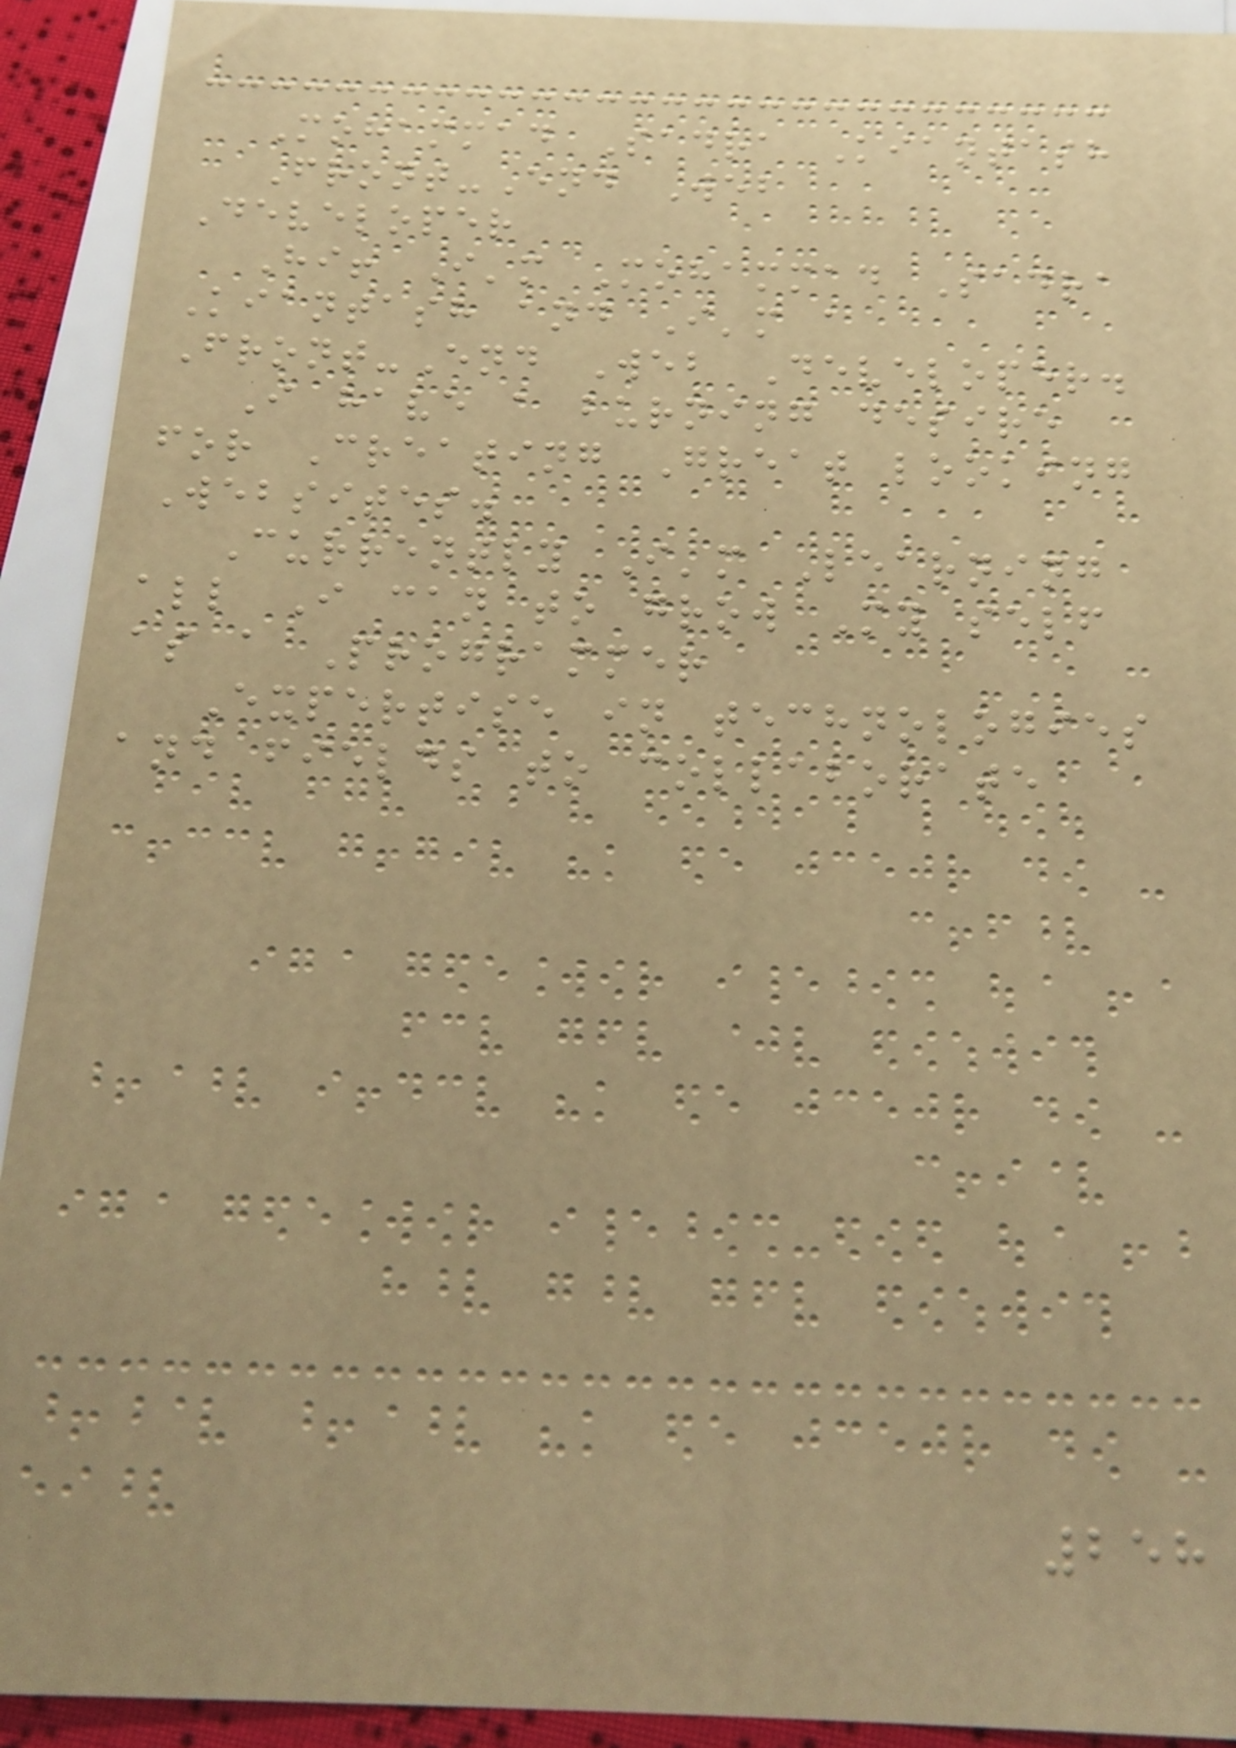Mohammad Sadra Kiantash
Front-End Web
Developer
Hi! I'm Mohammad Sadra
Kiantash and I'm a
Front-End Web Developer.
I have a burning desire
for Creating Great looking
Websites.
Currently I'm Learning
all I can to grow My self
as a Programmer
Expertise in technologies
and fields to collaborate
258
